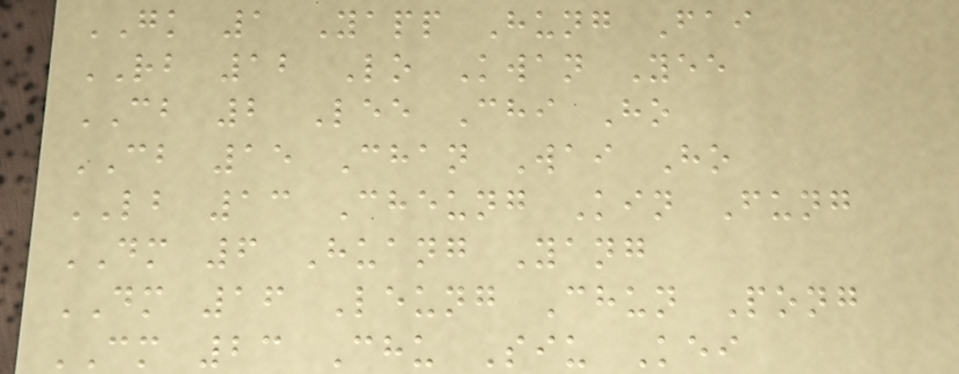GK 1 Yapp Hung Fai
RB 12 Lo Kwan Yee
CB 2 Lee Chi Ho
CB 15 Chan Wai Ho
LB 13 Cheung Kin Fung
DM 6 Huang Yang
DM 16 Leung Chun Pong
CM 23 Chu Siu Kei
